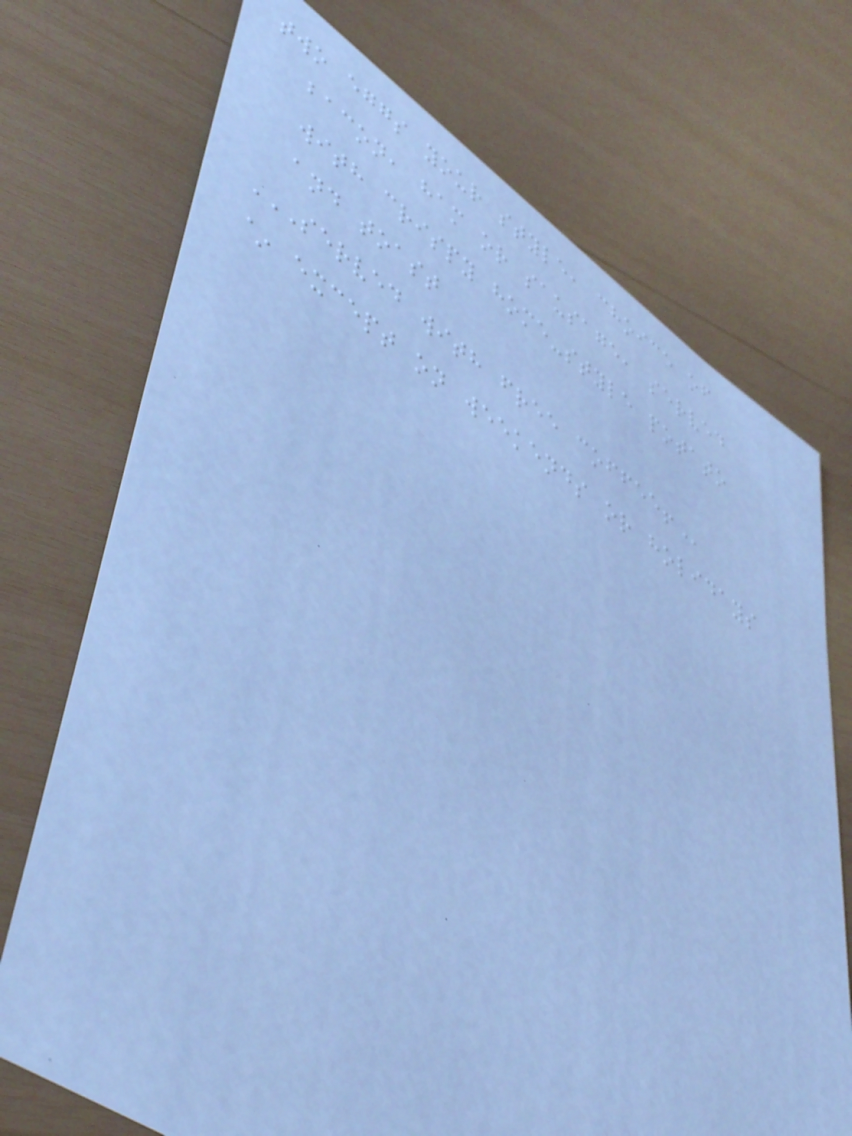two eggs your style, choice of
bacon, ham or sausage, served
with crispy home-style potato
and toast
SERVED WITH FREE COFFEE!
~ except on weekends or holidays
